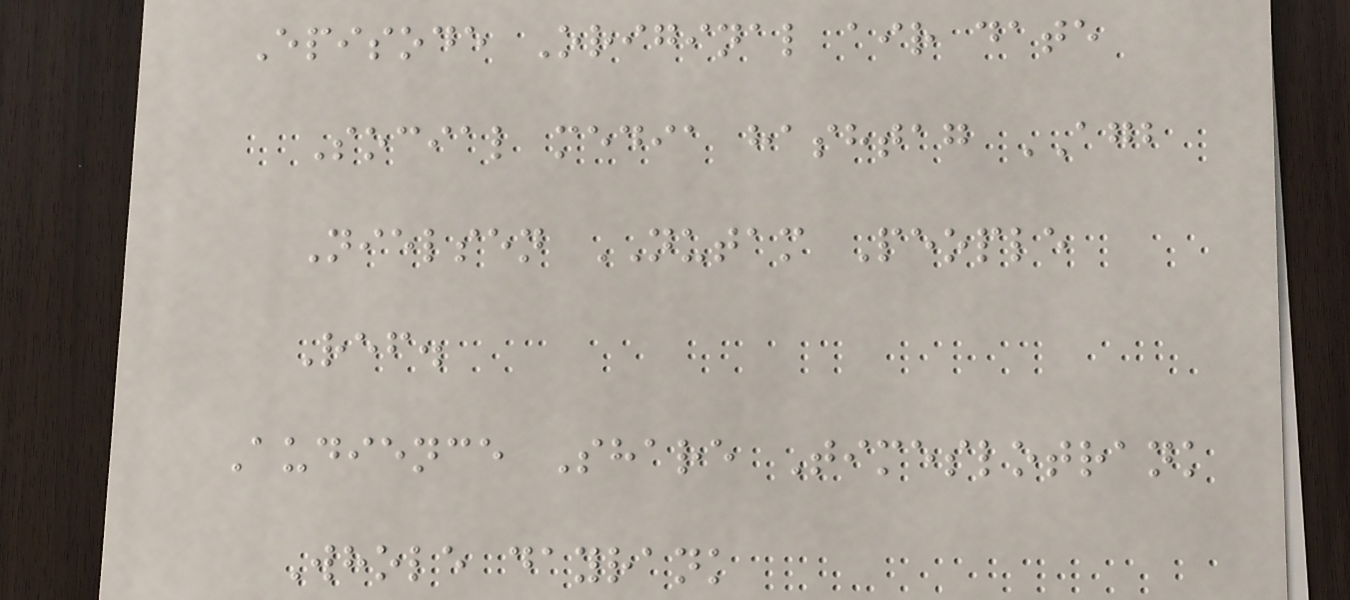Episode Original air date
Social media hashtag AGB
Nielsen NUTAM People
Ref.
Audience Share Timeslotrank
Whole dayrank
